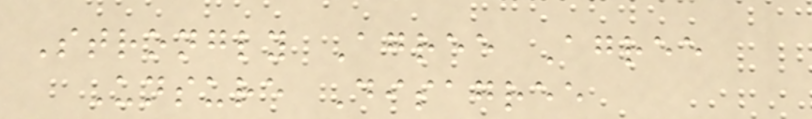Strongly Agree Agree
Unsure Disagree
